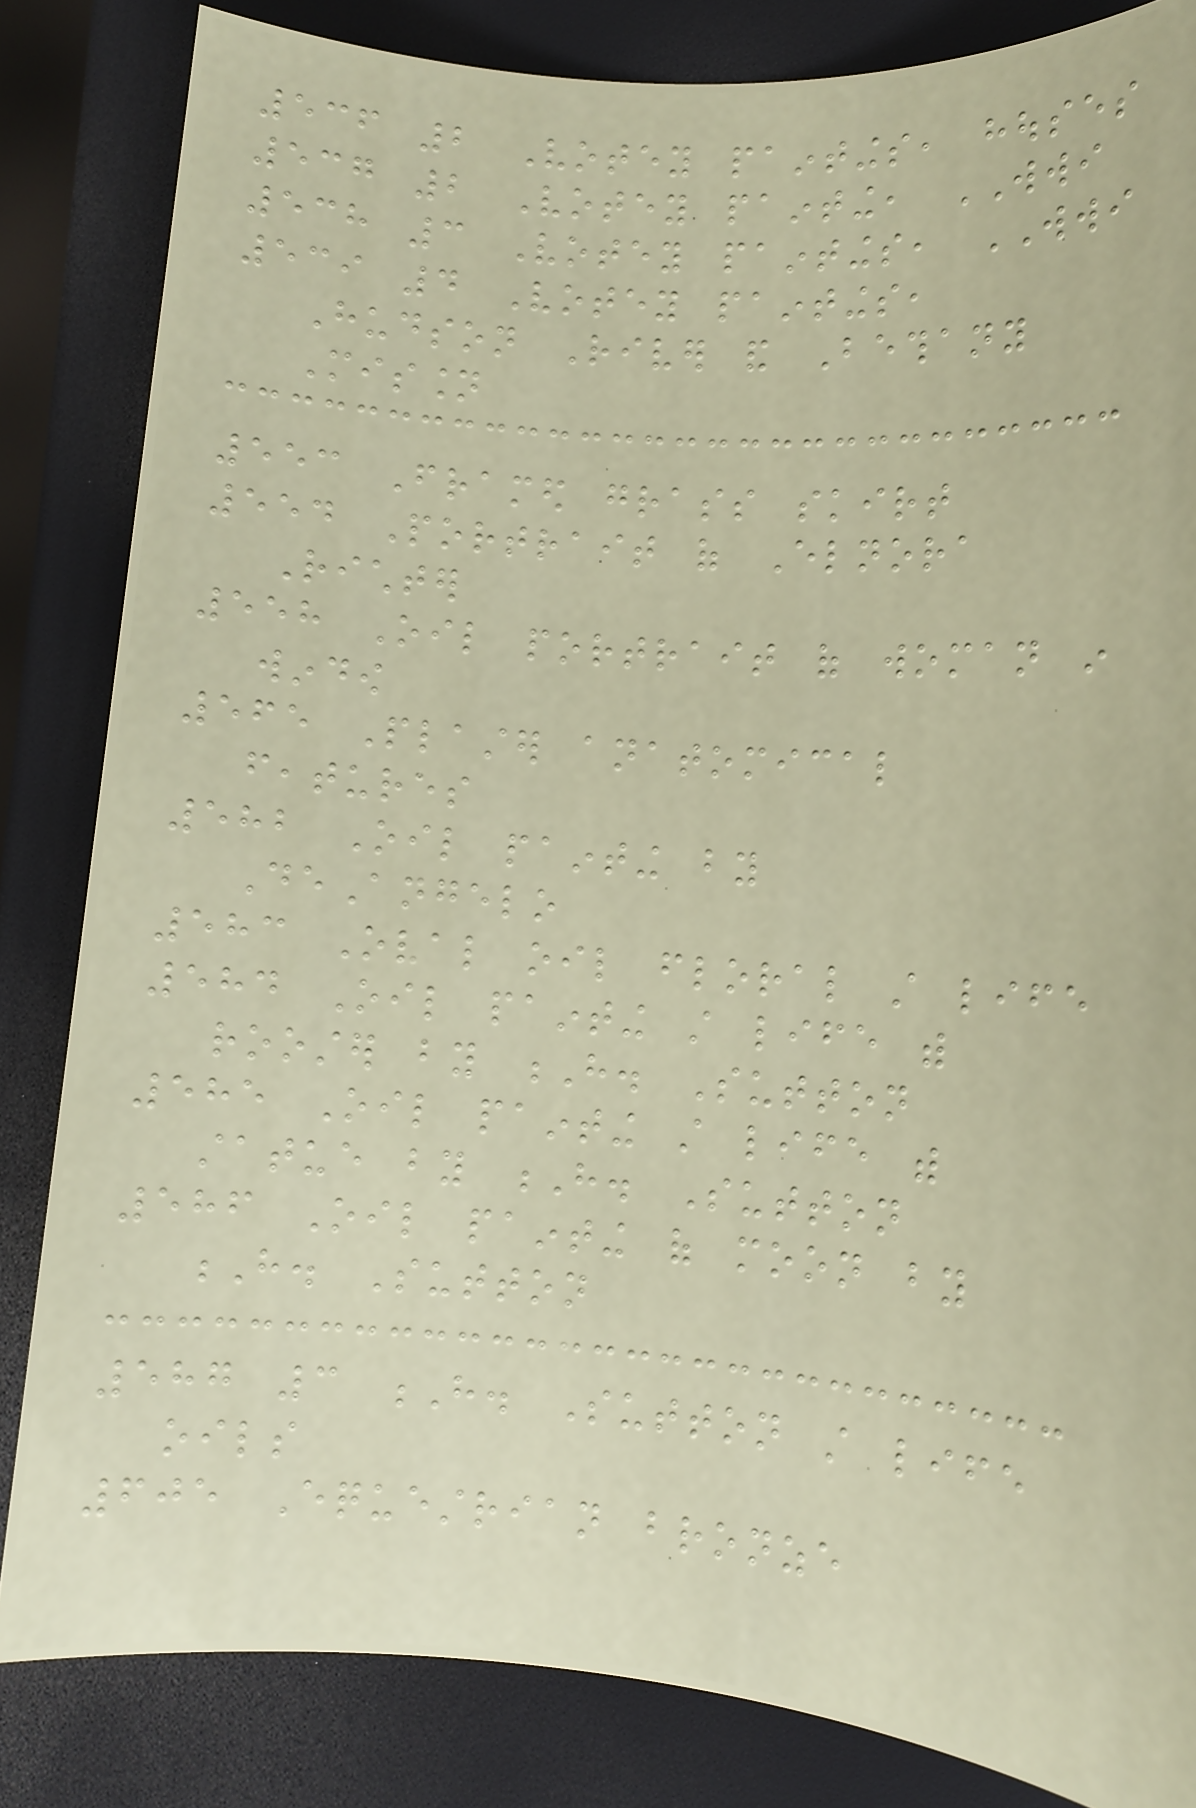536 2 Votey paintings, houses
537 2 Votey painting, WWI
538 3 Votey paintings, WWI
539 4 Votey paintings,
Hudson River and Bethany
Mission
553 Framed grass skirt
554 Portrait of Elnora
Richter
558 Oil portrait of woman in
window
565 Plaster anatomical
features
582 Oil painting by
DeAngelo
583 Oval oil floral still life
584 Oil painting still life with
rooster by H. Sutton
585 Oil painting still life with
statue by H. Sutton
586 Oil painting of moon by
H. Sutton
587 3 H. Sutton still life
oils
605 Equestrian bronze
